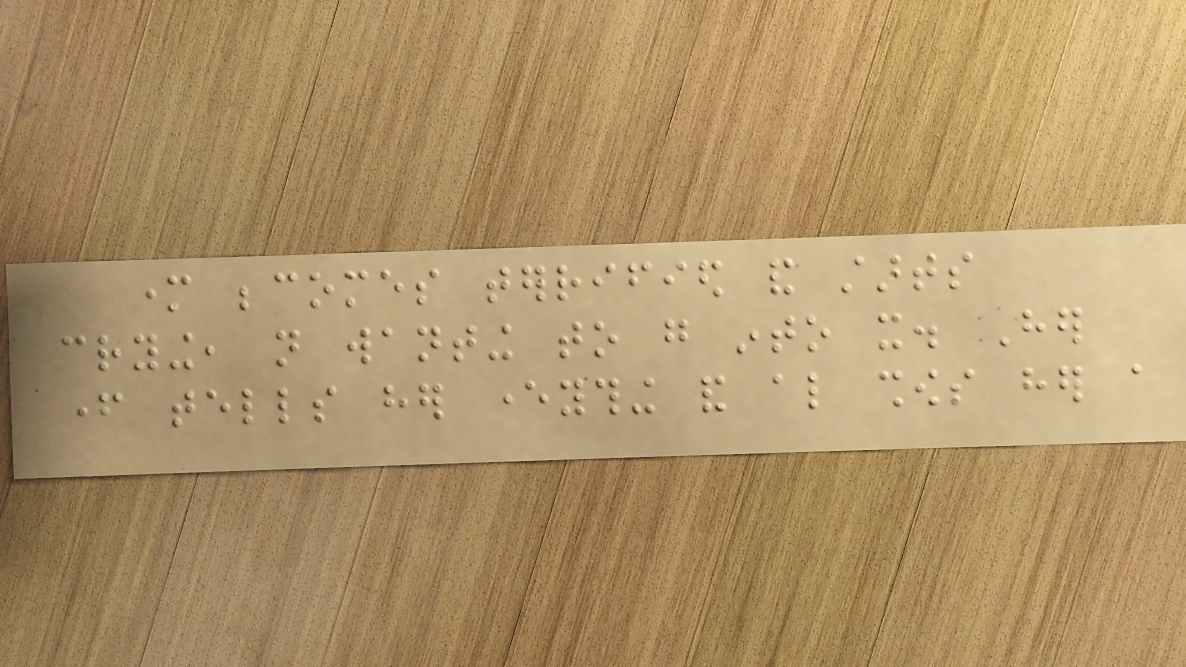mother becomes terrified and starts
crying, not wanting to go into it. Her
father tells her everything and also shows her a
